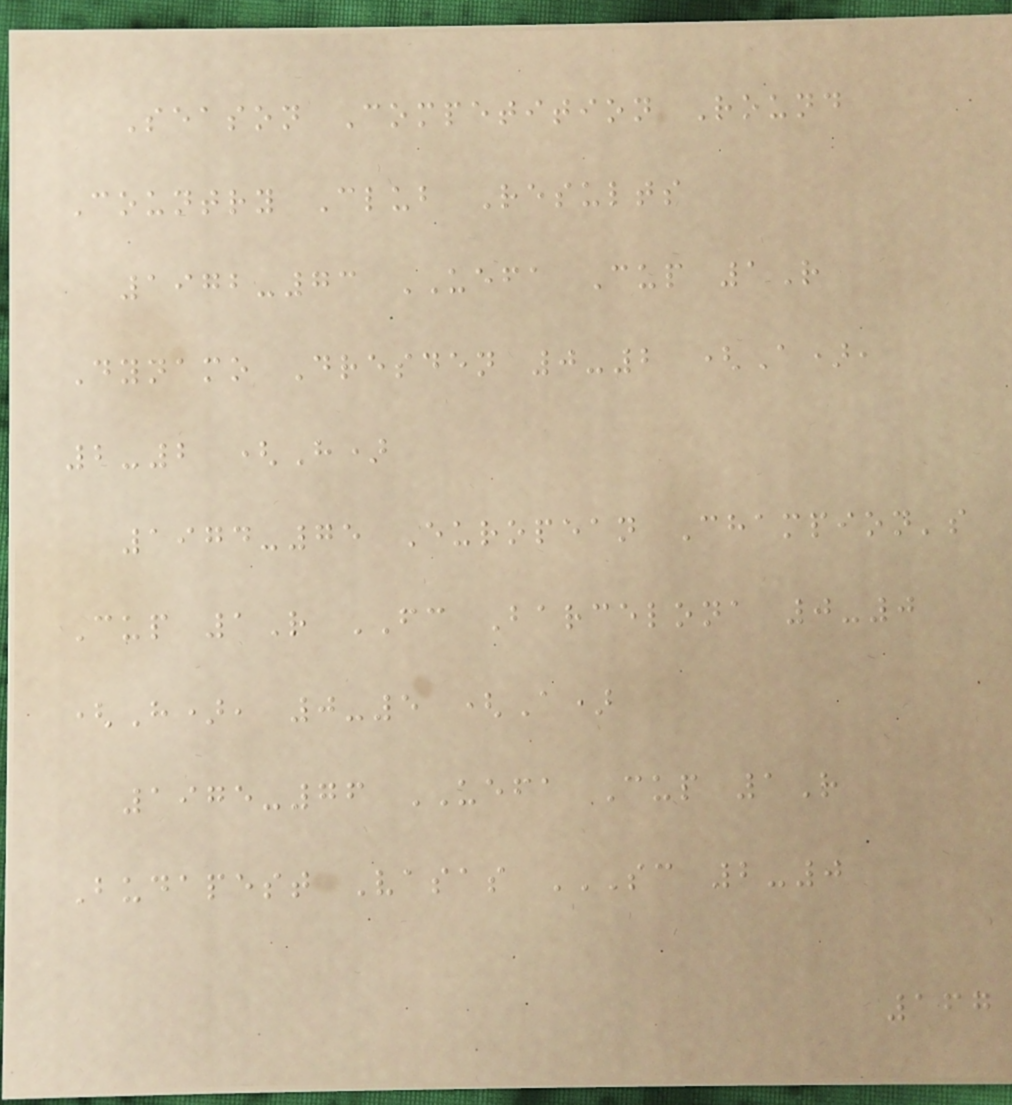Season Competition Round
Country Club Results
1972-73 UEFA Cup 1R
Dynamo Dresden 0-2 (A),
2-2 (H)
1974-75 European Champion's
Cup 1R FC Barcelona 0-0
(H), 0-5 (A)
1975-76 UEFA Cup 1R
Budapest Vasas SC 2-0
167
